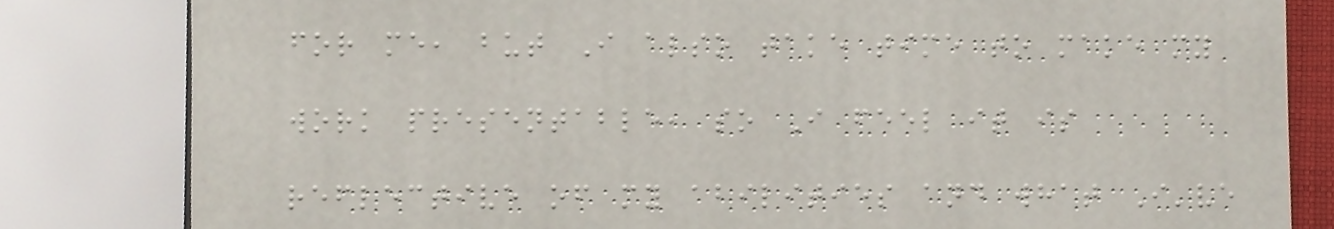for me, but I also take time to make my
work presentable, so I feel it is
reflective of my abilities and what I've
